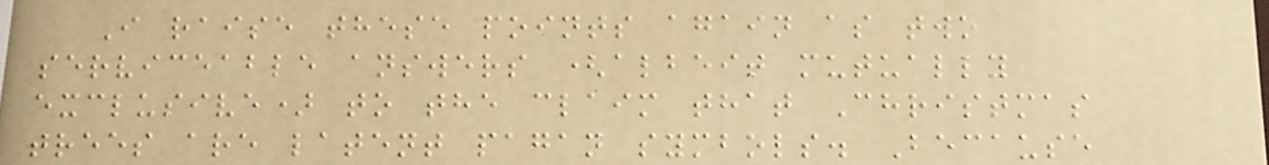I raise these points again as two
serviceable answers (albeit mutually
exclusive) to the claim that Christmas
trees are latent pagan symbols. Because
